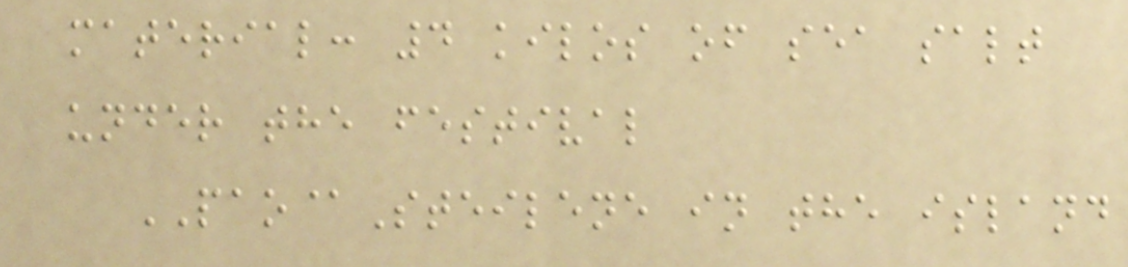material: 4 kilos of sea salt
under the festival
PAO@Steilene in the island
